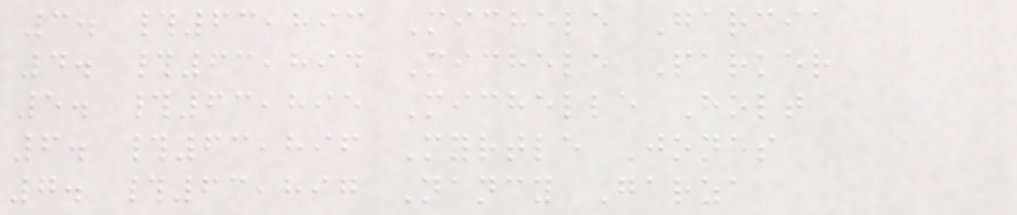3. #63,893 Michele Garcia
4. #63,894 Michele Parker
5. #63,895 Michelle Holt
6. #63,896 Myrtle Jones
7. #63,897 Nancy Garza
